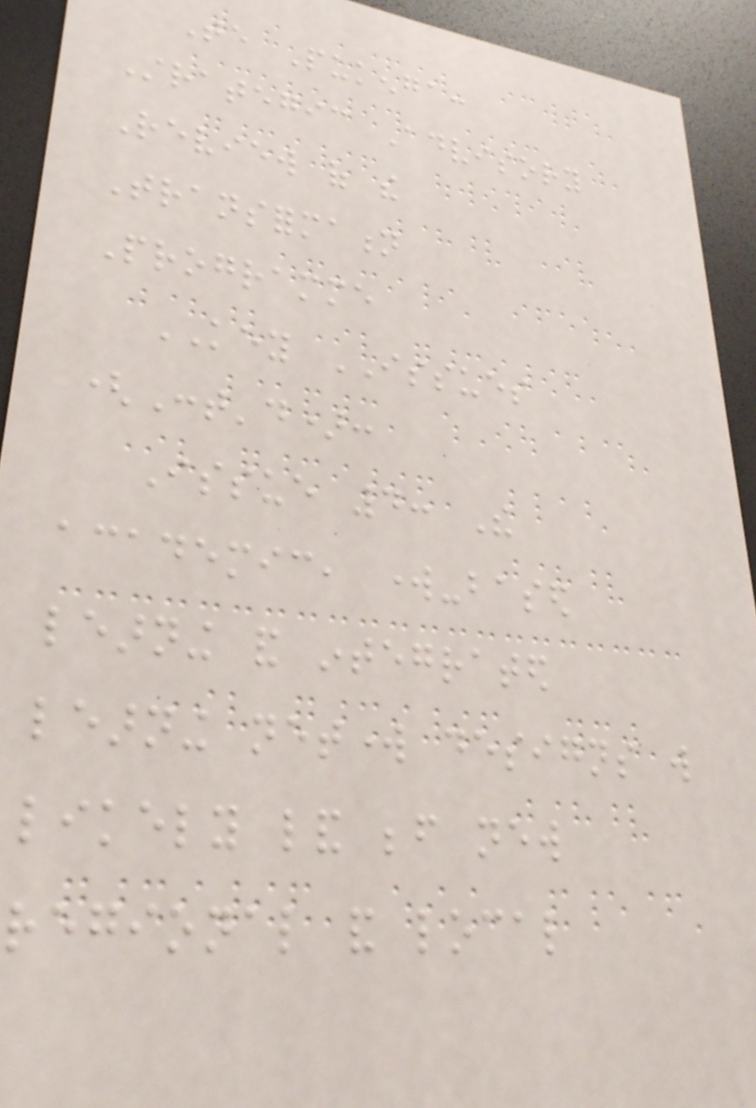Te Pukenga:
Strategic Advisory
Review of the
Transformation
Programme
KEY ISSUES
(Cont'd):
Issue 4: The
academic, work-based
learning and integrated
learning network designs will
likely land before new
regional and local
